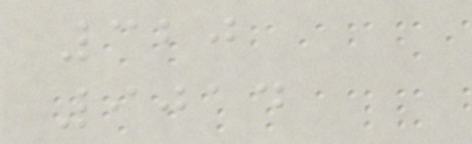320
9014
